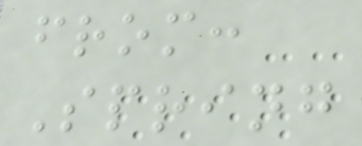from:
Spring
